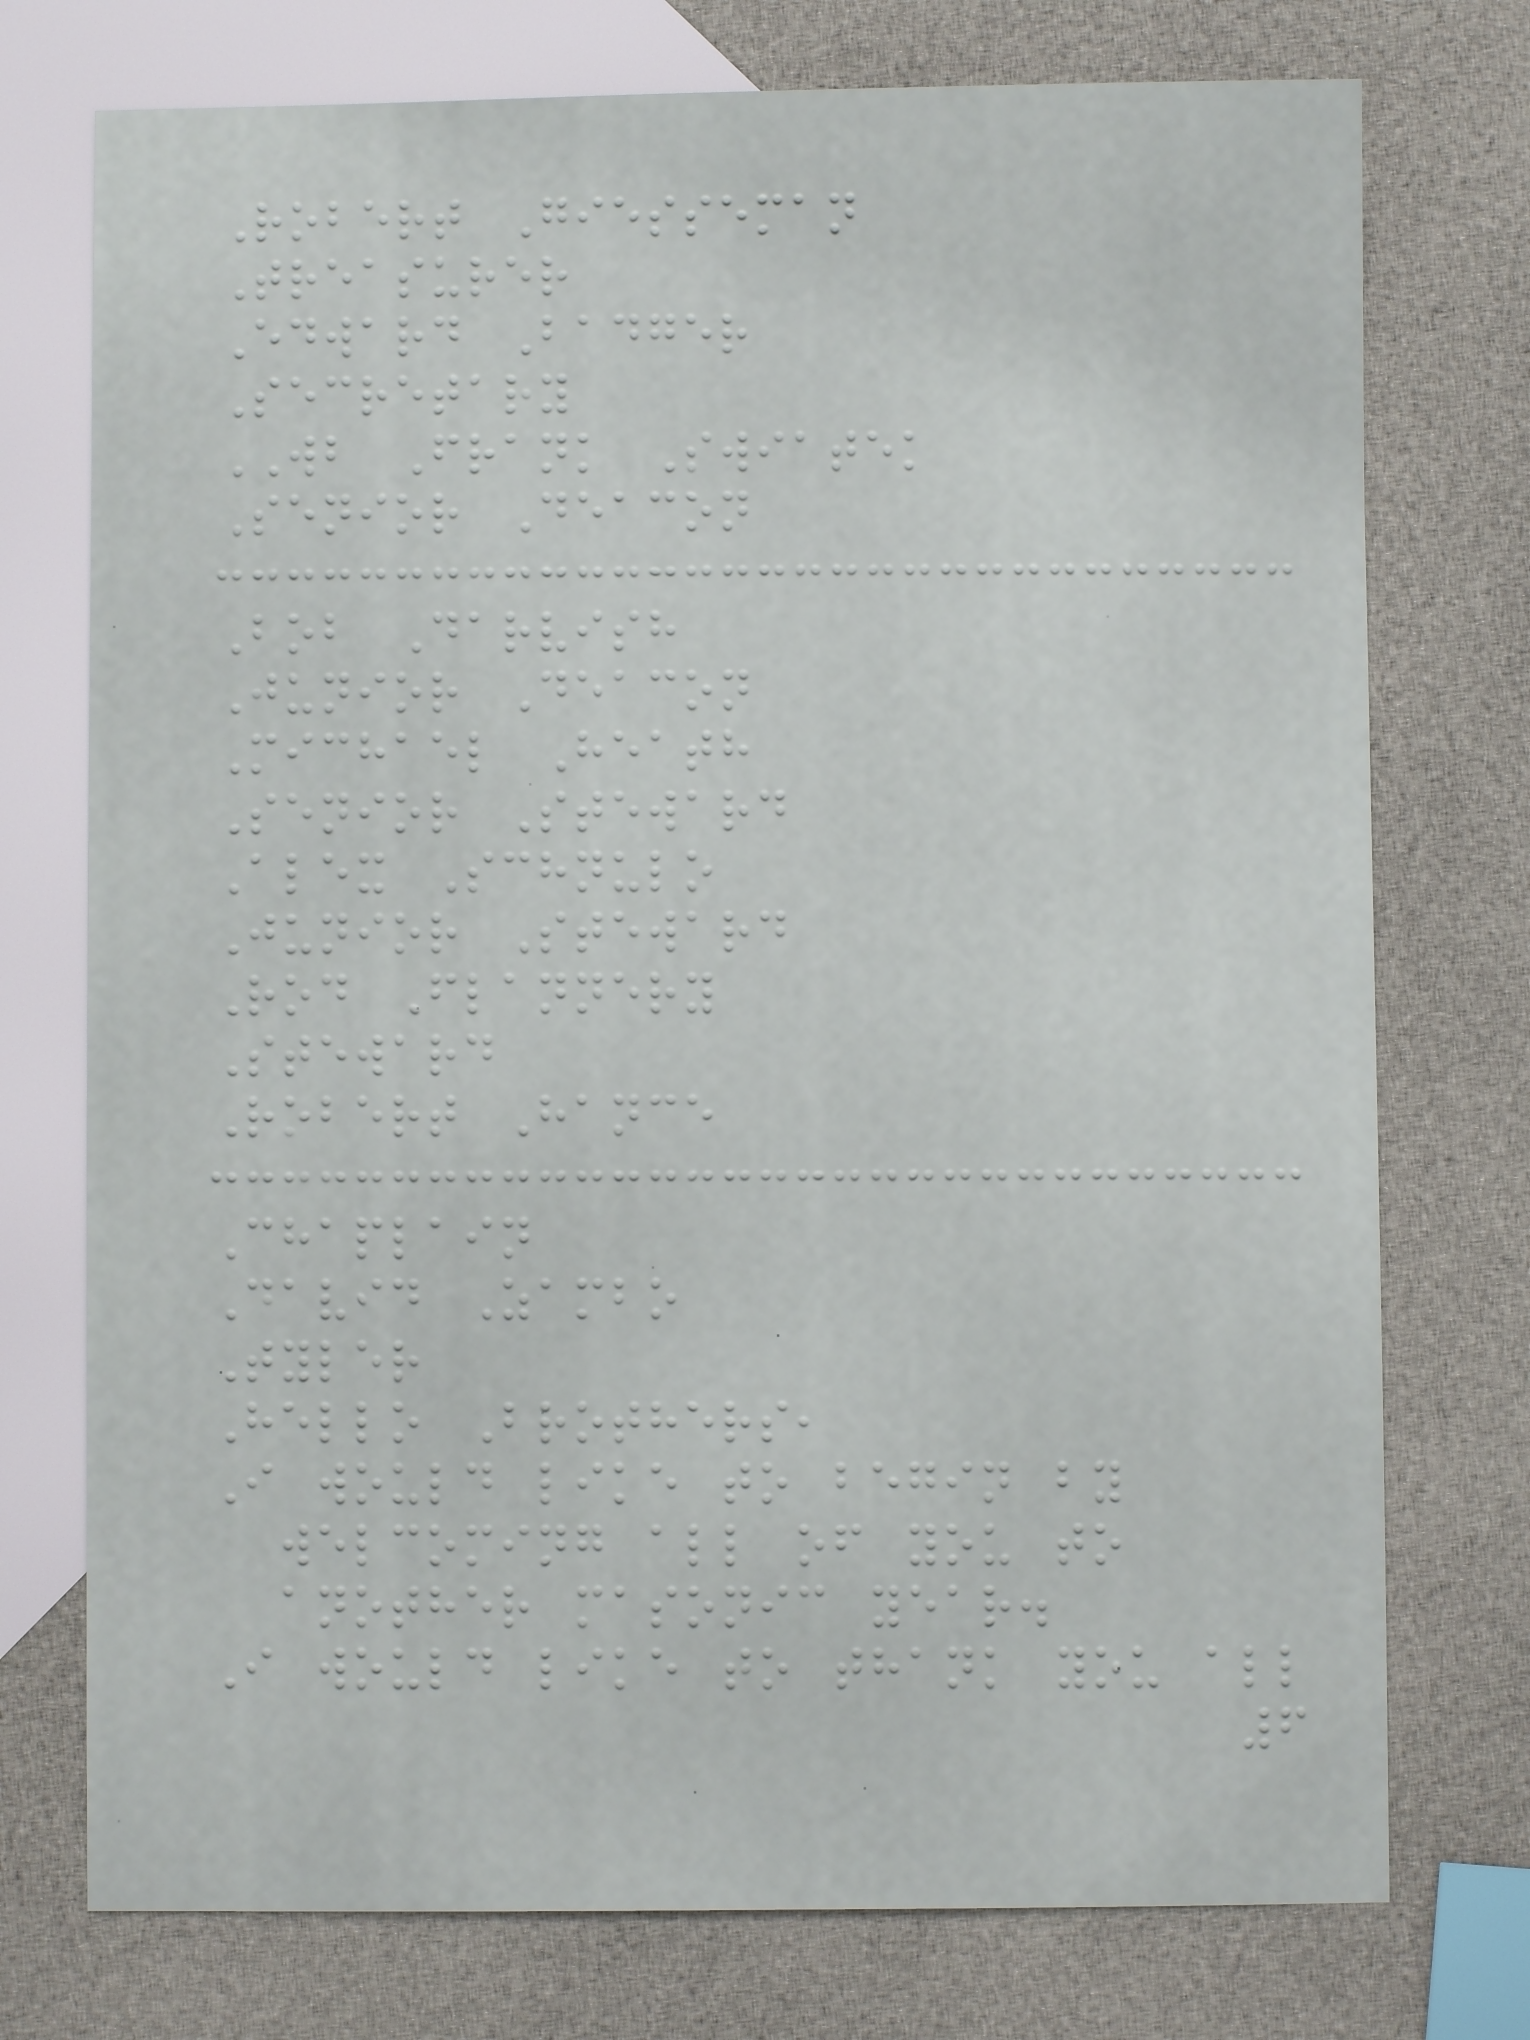Robert Giesseman
Treasurer
Edward Badger
Secretary
WB Frank Swiatek
Senior Deacon
Bob Darvish
Junior Deacon
Michael Heath
Senior Steward
Alex Schnulo
Junior Steward
Rod Flannery
Steward
Robert Hance
Chaplain
David Zambo
Tyler
Hello Brothers,
I would like to begin by
welcoming all of you to
another masonic year.
I would like to thank you all
6
